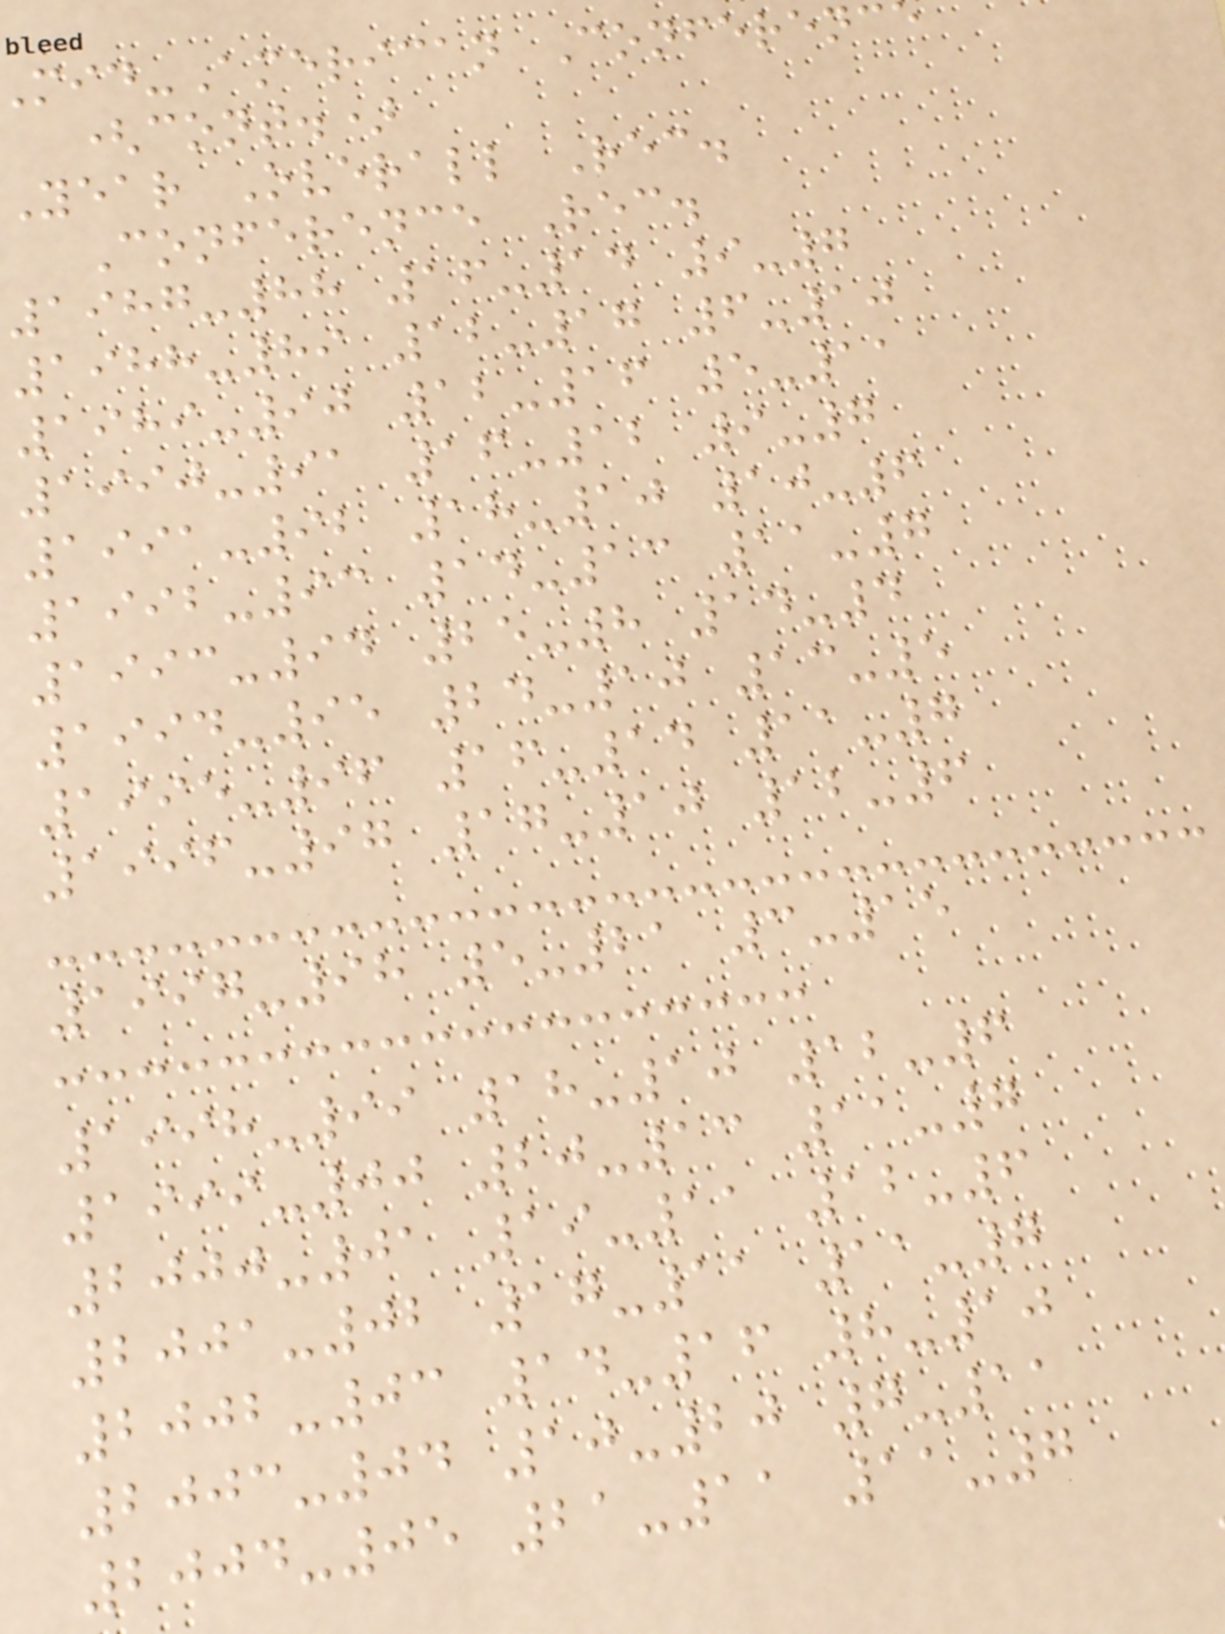id-American Conferenc
(cont.)
Year Overall Rec.
Conference Rec.
1987-88 16-14 9-7
1988-89 12-17 6-10
1989-90 12-16 5-11
1990-91 16-12 9-7
1991-92 18-10 10-6
1992-93 14-13 11-7
1993-94 25-8 14-4
1994-95 24-10 13-5
1995-96 16-14 11-7
1996-97 17-10 12-6
1997-98 5-21 3-15
1998-99 18-10 12-6
1999-00 20-13 11-7
2000-01 19-11 12-6
2001-02 17-11 11-7
2002-03 14-16 8-10
2003-04 10-20 7-11
2004-05 21-11 11-7
